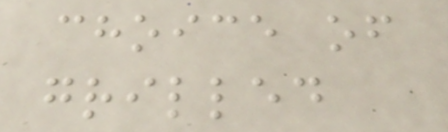choice of
grilled
